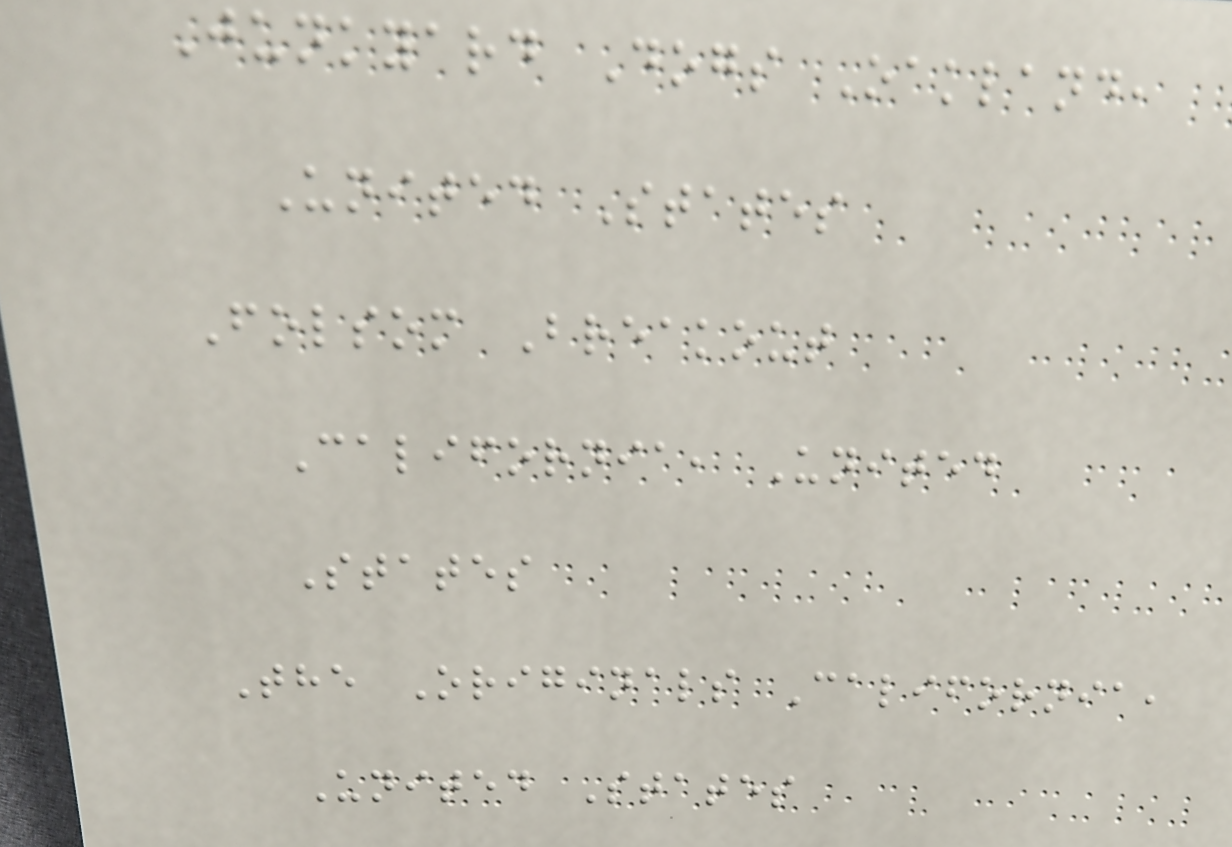Junkyard Dogs Oakland,
United States
Folsom Breakout
California, United
States
The Originals California,
United States
